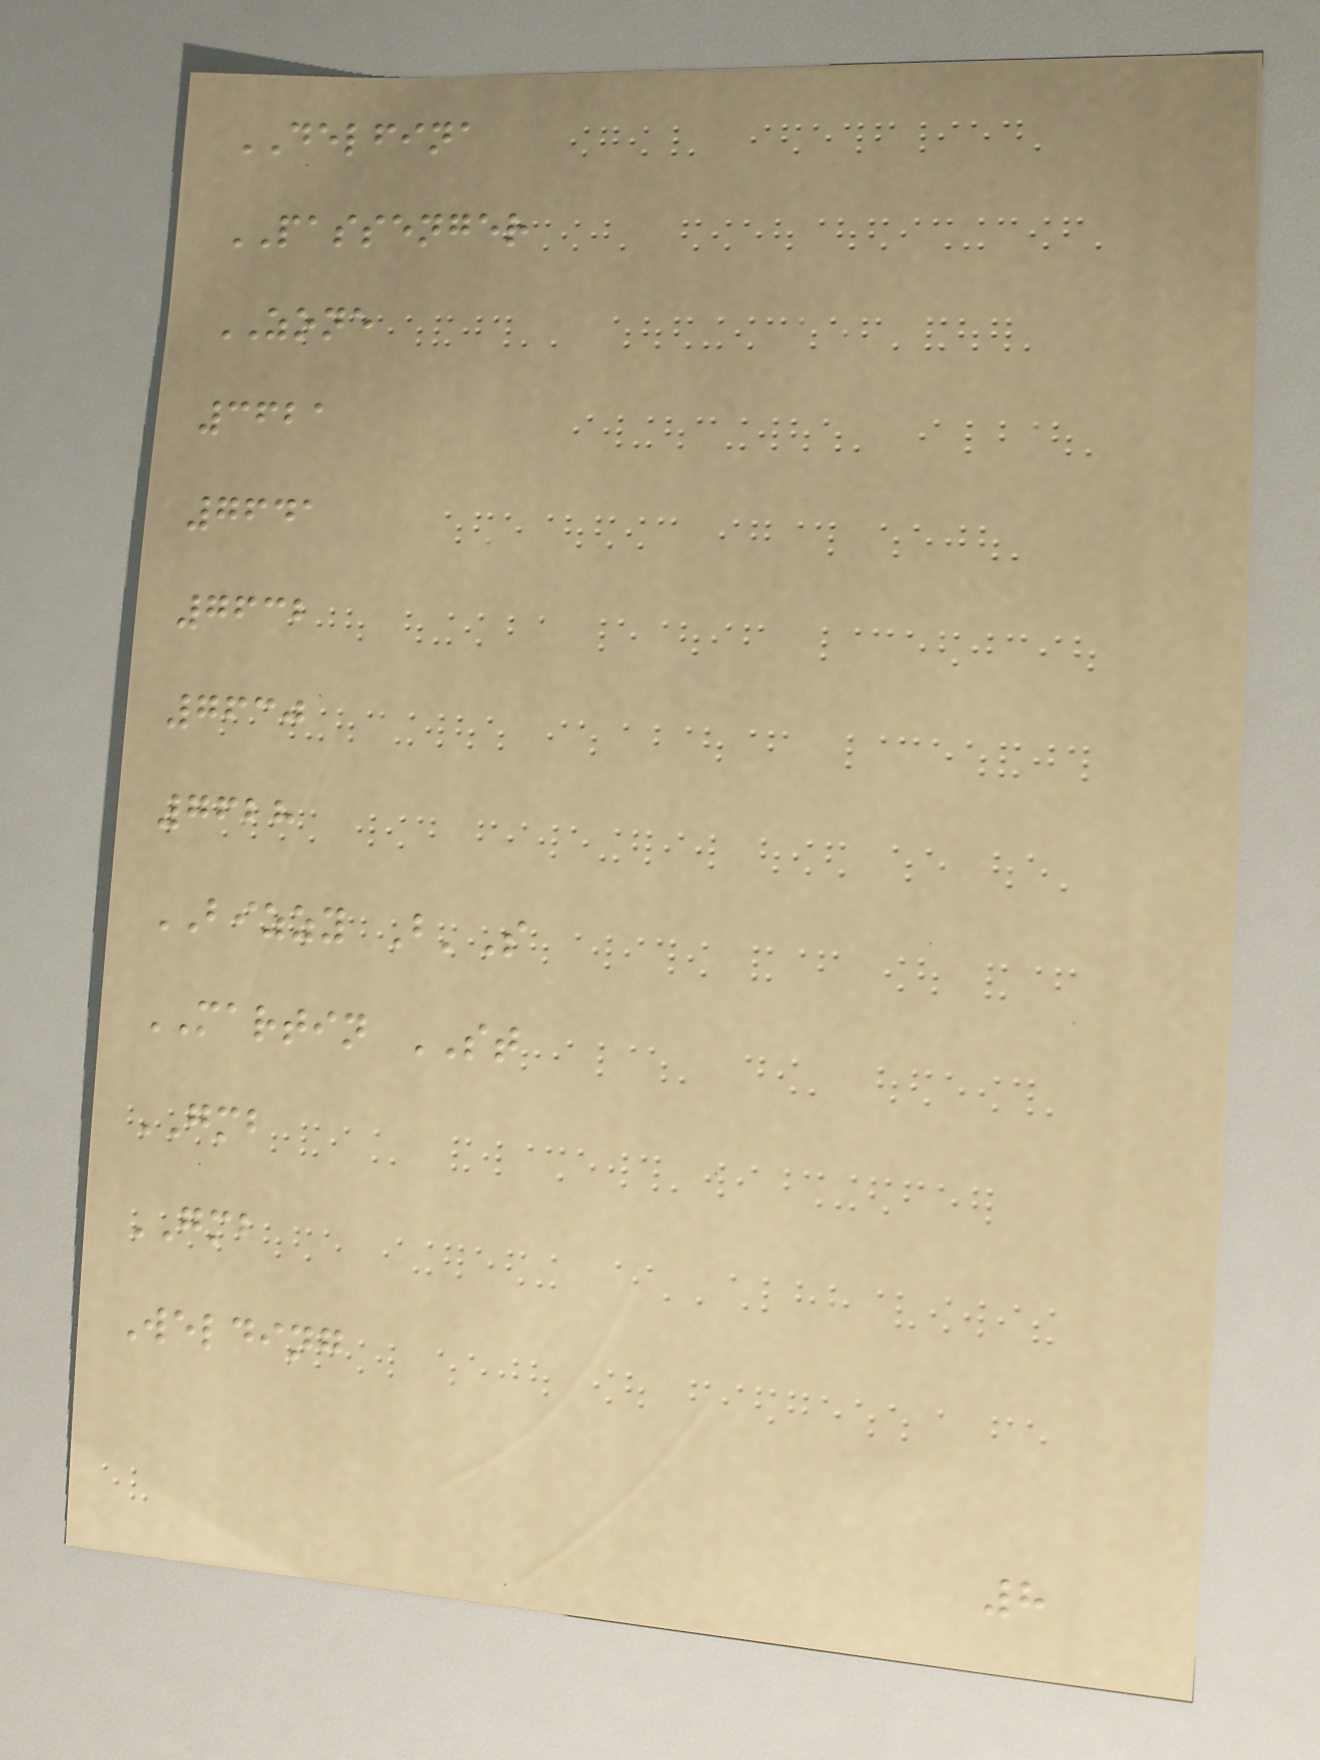DELFINA
PASSENGER
ZONE
3621
7641
7632
7630
7628
BIZZY B'S
MARTIN ST
GMB
GMB
Welding
8
